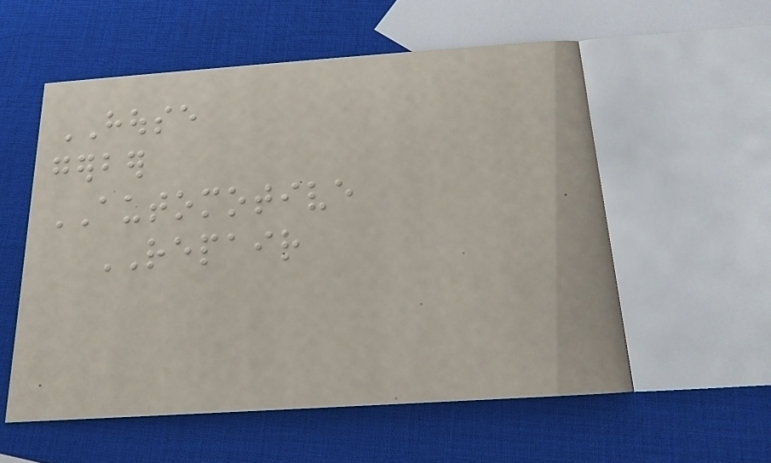HOUSE
gerber
AUTOMOTIVE
REPAIR
